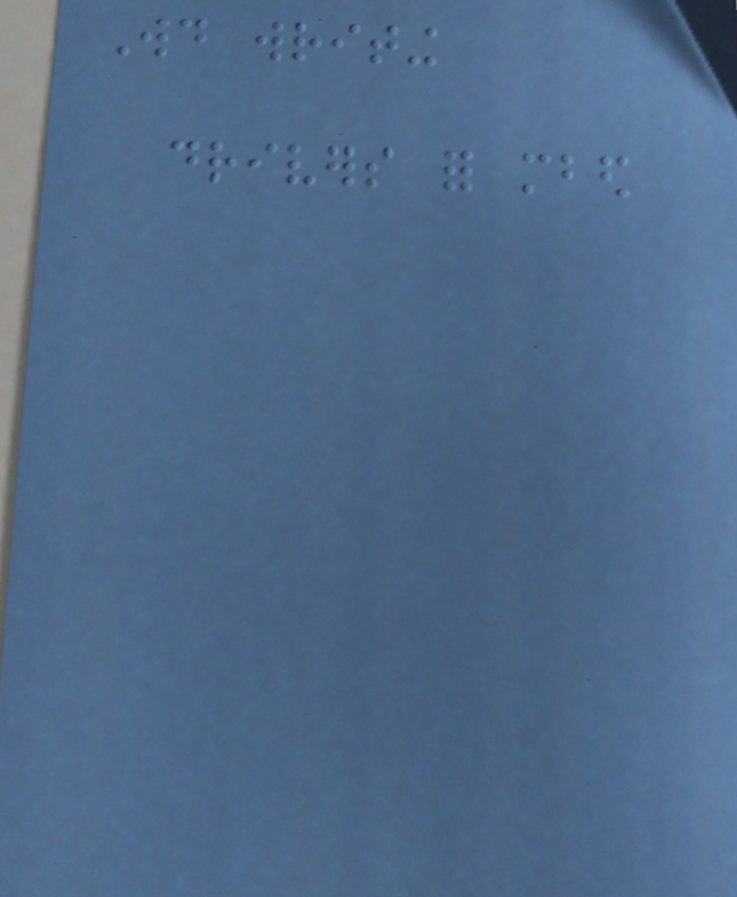Would writing
drivers for mbed
